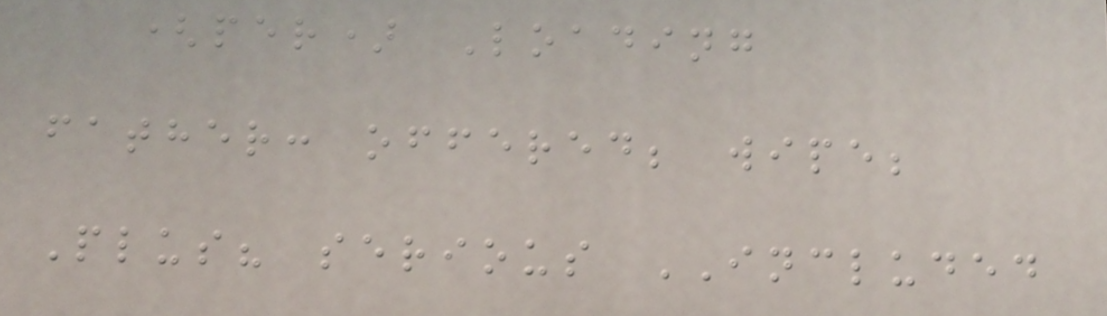(per) Loading
father: offered; wipe;
Plus? serious INCLUDED
